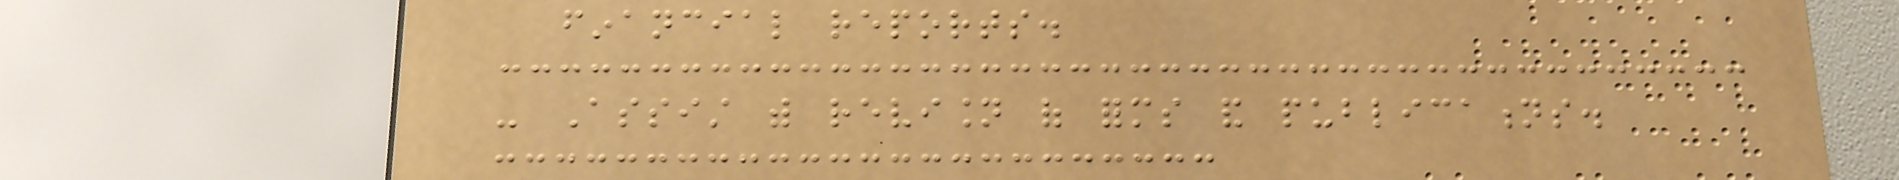financial reports.
- Assist with revision of forms and publications.
